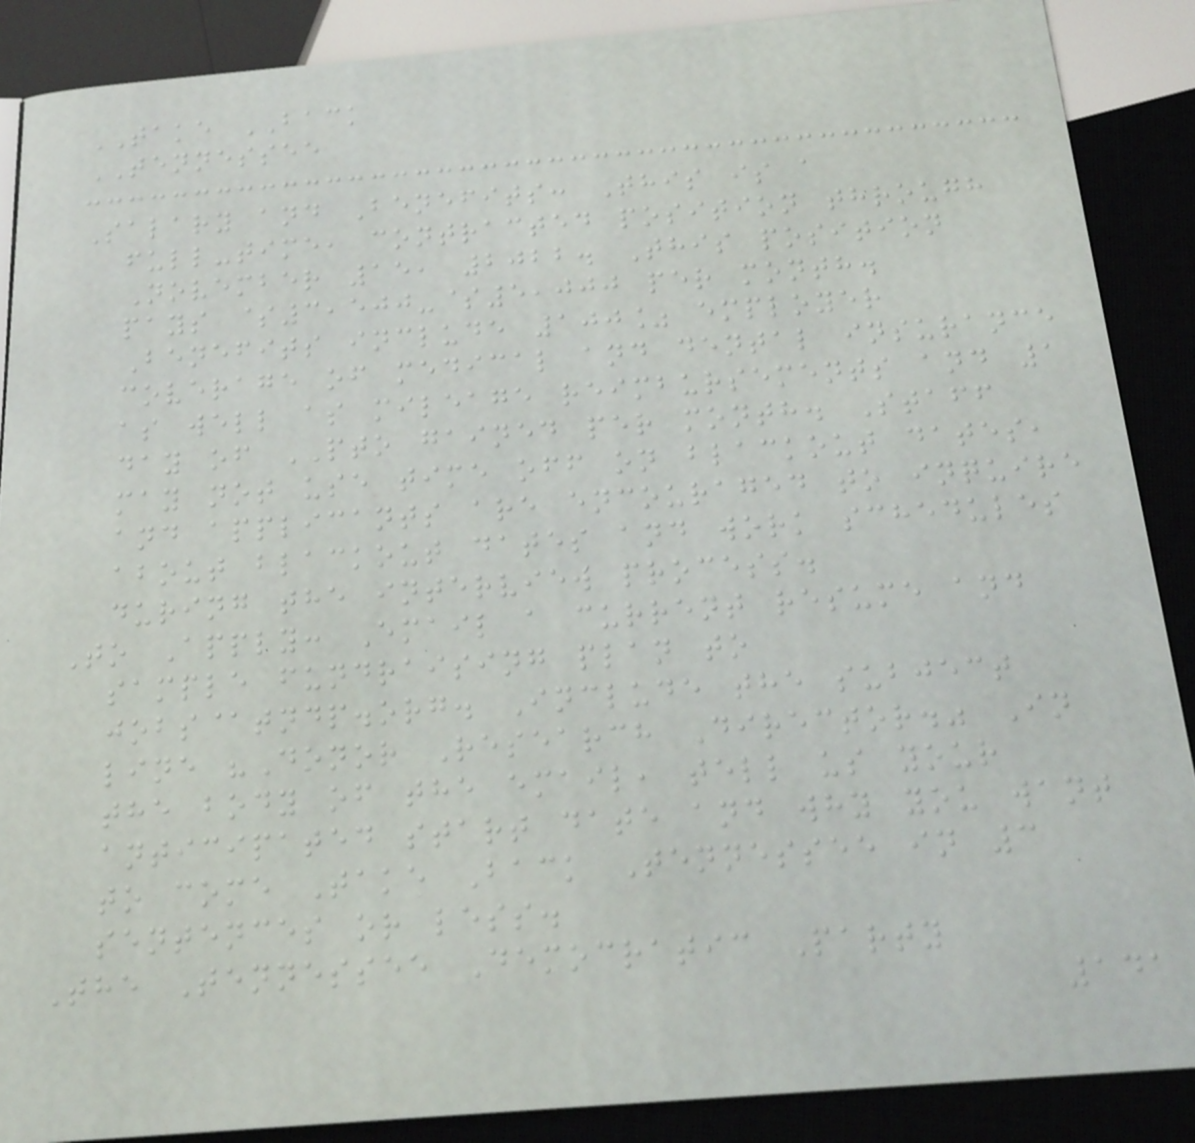TAKE BACK
TENNESSEE
Salary and Benefits: This is a
full-time, contracted position through
November 15, 2022. This position
pays $3,500-$5,000 per month.
Benefits include 100% employer
coverage of medical and dental insurance
as well as mileage reimbursements and 1
day of PTO gained per month. Staff
may not use time off on blackout dates,
and applicants are encouraged to inquire
about blackout dates and work schedules
during the interview process.
To Apply: Email a current resume and
sample fundraising plan to
jobs@tndp.org. Include the subject
line "Donor Research Director." In
the body of the email, tell us your
anticipated start date and why you want
to come Take Back Tennessee in 3
sentences or less.
The Tennessee Democratic Party
141
